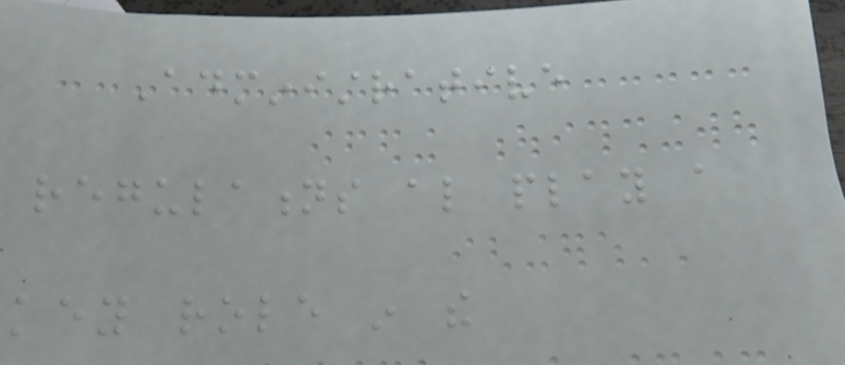Administrative
regulations also play a
key role in the
